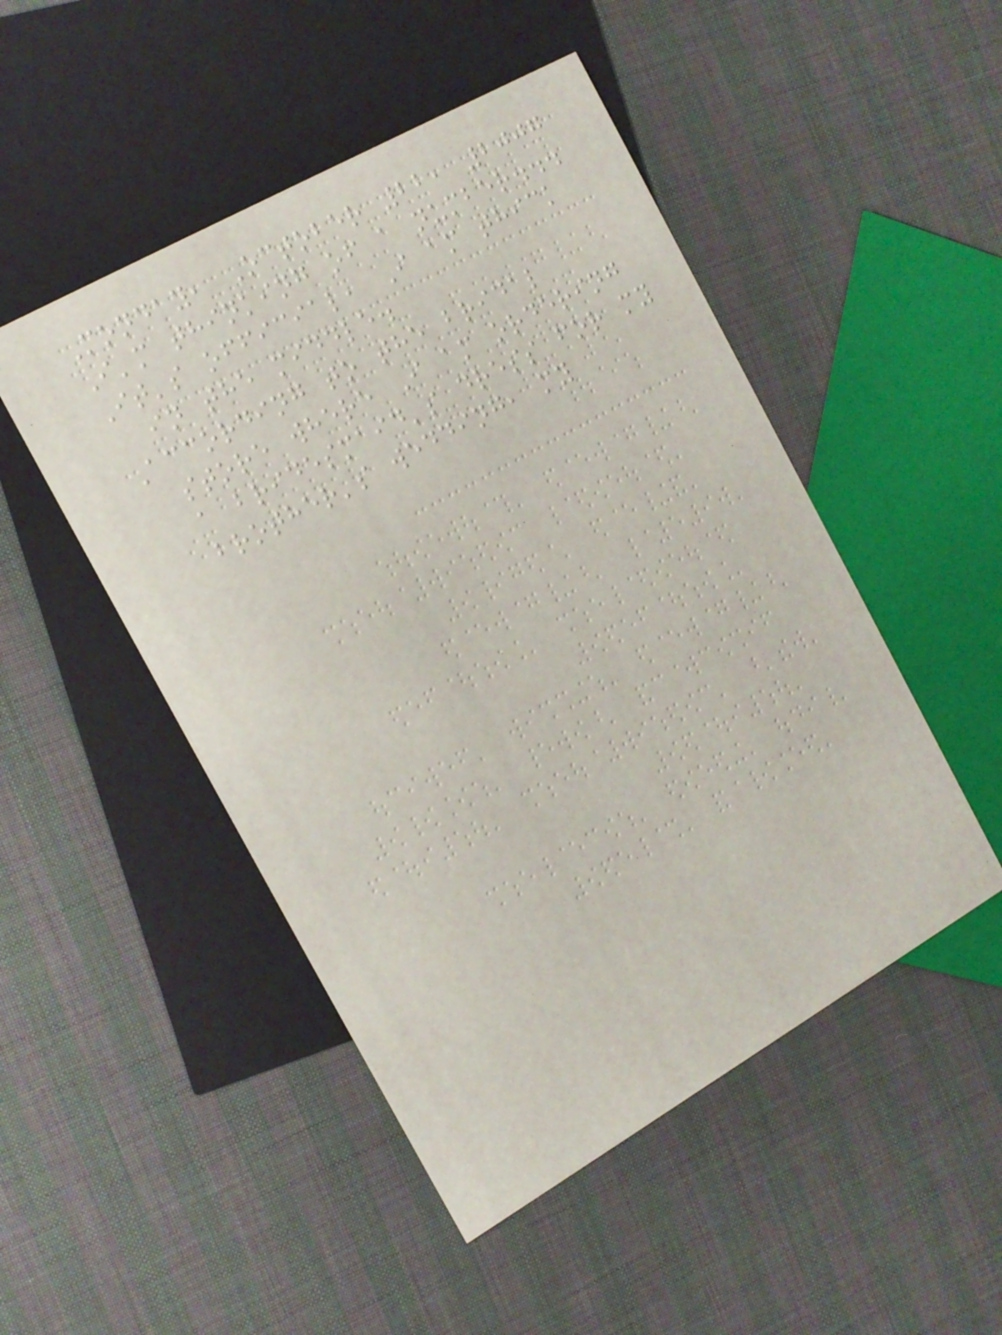Monday, October 22, 2007
I'm thinking of a number...
It's official, I am thick
in the middle.
According to the bridal
store where I am ordering
a bridesmaid's dress for my
brother's wedding, my
